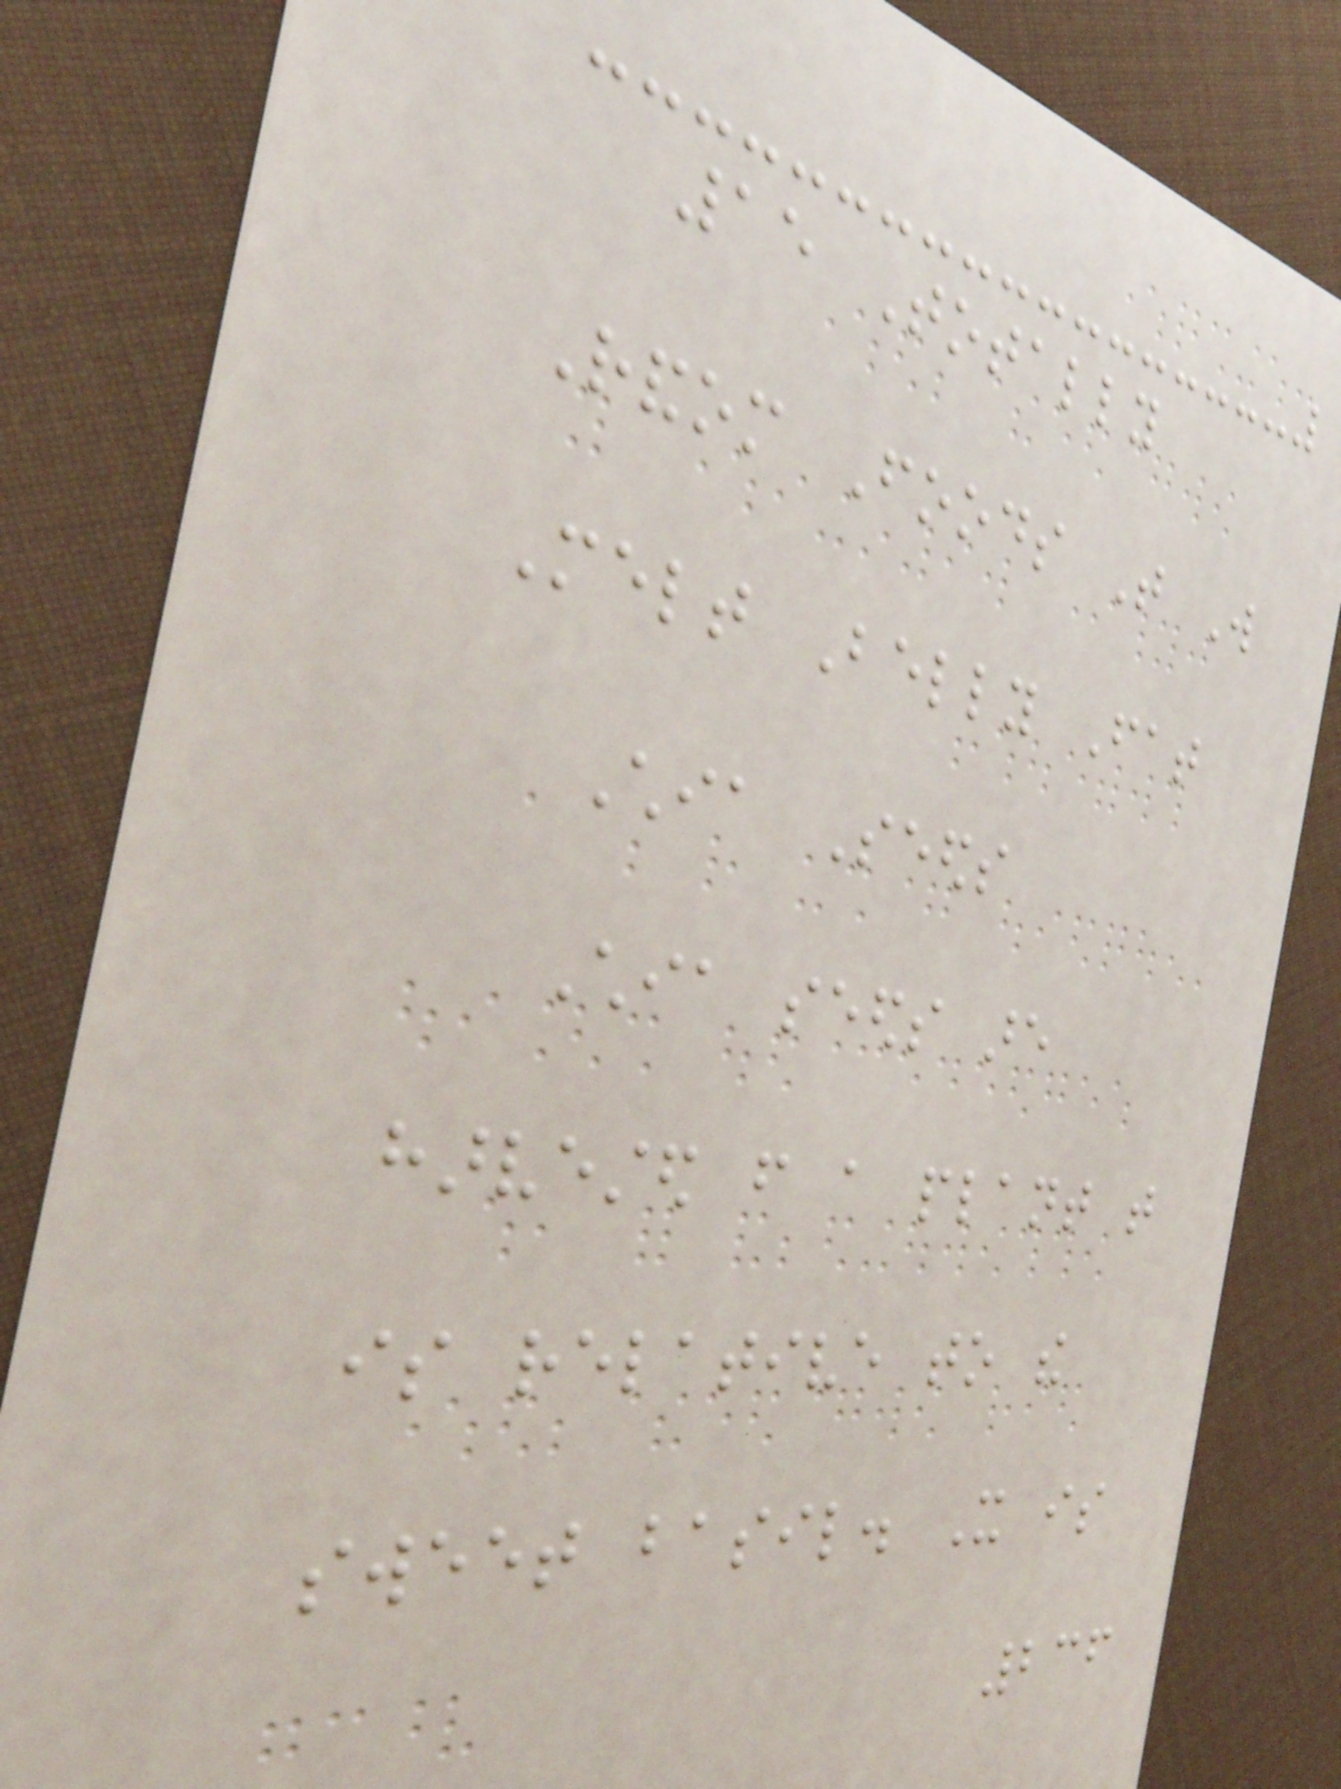15 Totally
Random Foods That Will
Melt Belly Fat
Chia Seeds
Chia seeds are
harvested from a plant that
is relative to the
sweet basil. It is
236
